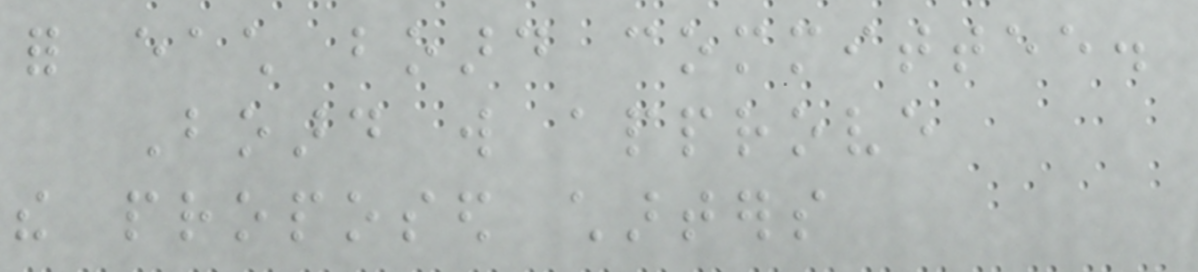for each board committee.
Board will approve
the proposed charters
